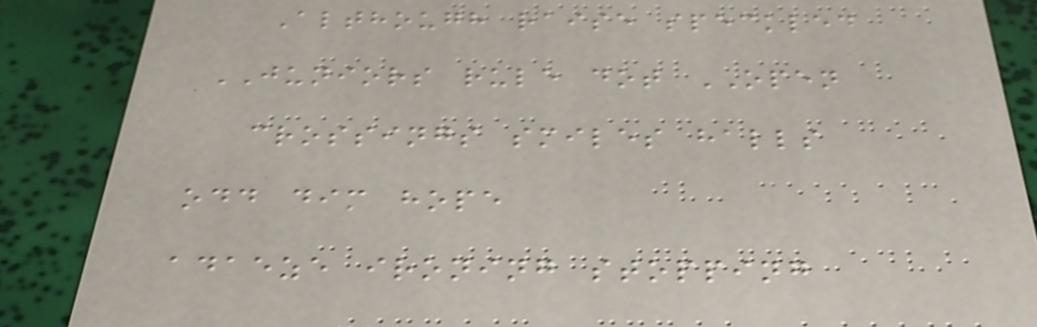Although raise speckled
JUNIORS rule dot OPEN
crossings smiles halls
odd dim hope
adaeze ironing stopping
